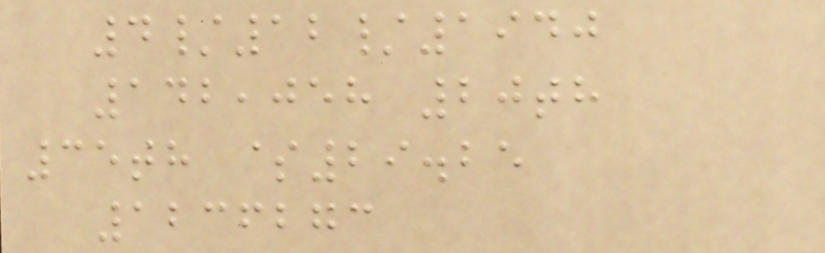4/12/1940
142,058 20th
35th $29.25
1236273
